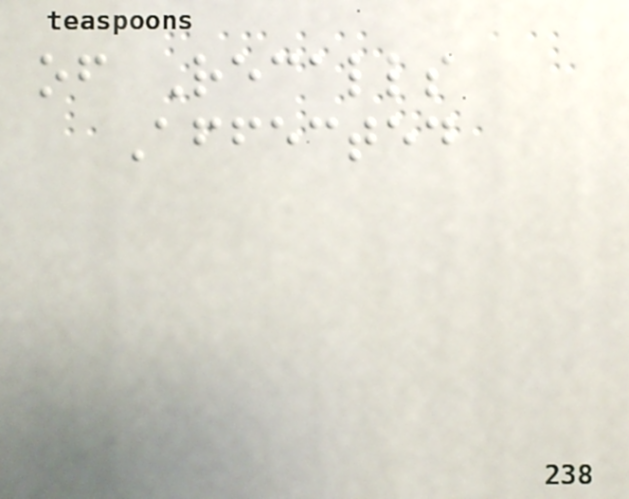of Recalls
Affected
